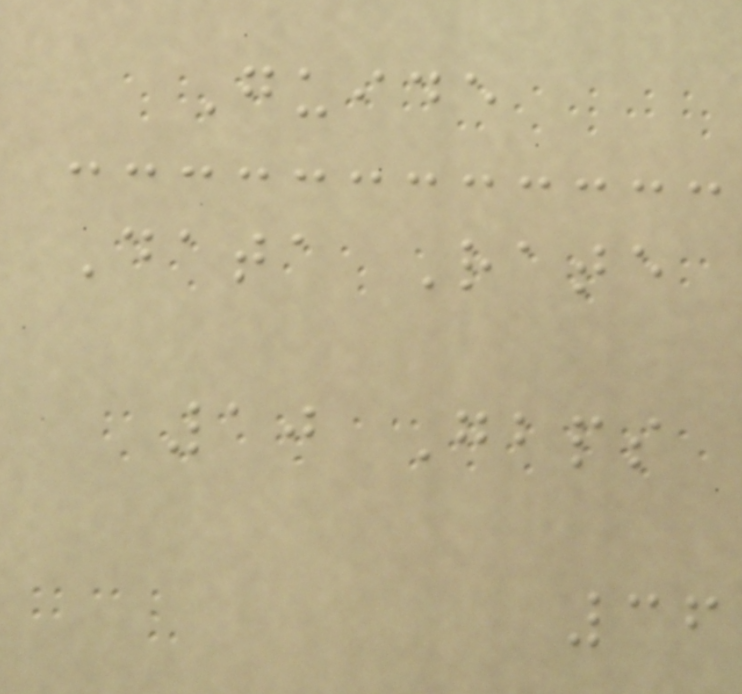Guide
Data Rate
10 Gbps
36
